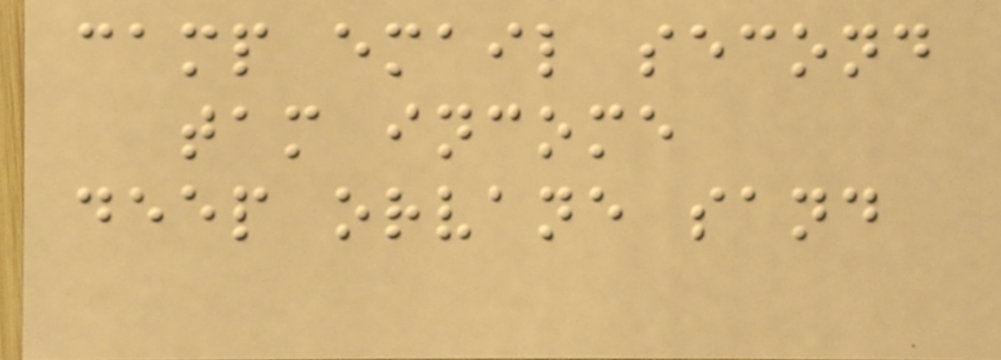camp email second
tam income
deep orvane sand
